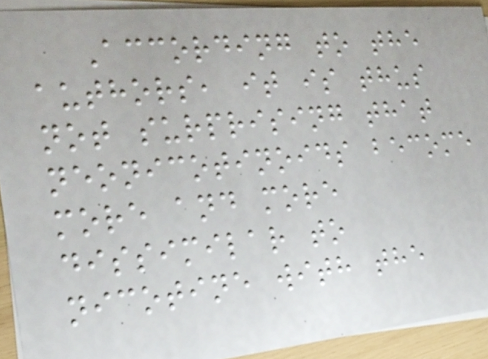According to the
authors, it is thus
not surprising that
neonicotinoids become
more and more
dissimilar to
nicotine with the
